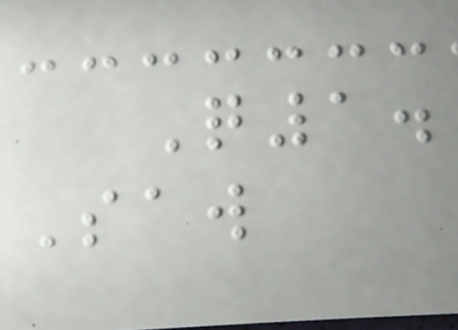Q1.
Saw
